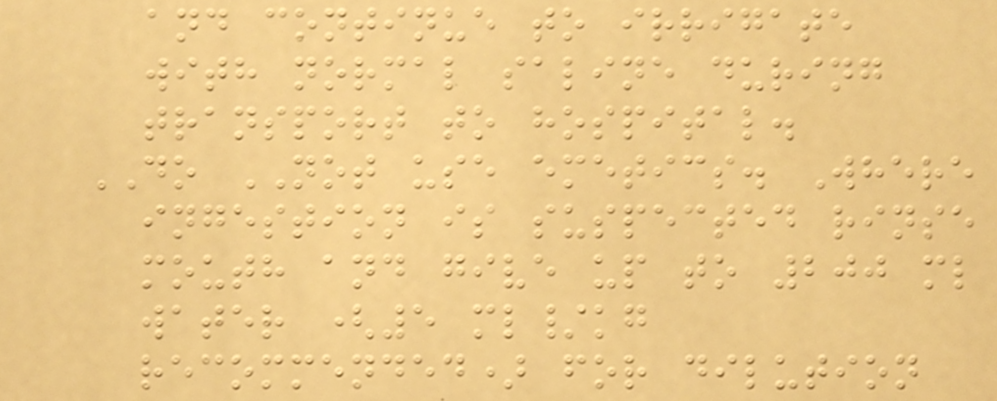and continue to irrigate
with normal saline during
transport to hospital.
DO NOT use emetics. Where
ingestion is suspected rinse
mouth and give up to 200 ml
water (5 ml/kg
recommended) for dilution
